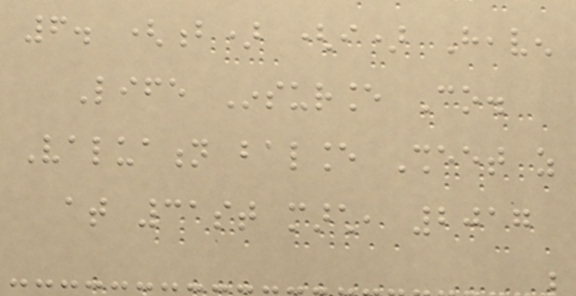6. (b) (i) Heaven
Life Insurance Co.
Valuation balance Sheet as
at 31st march, 2017
